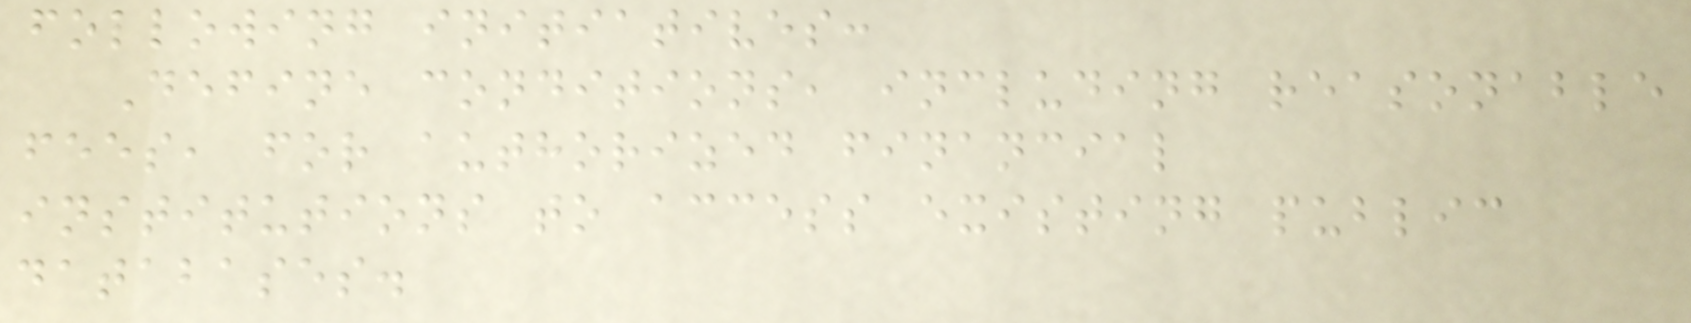following initiatives:
Define conditions, including reasonable
fees, for authorized financial
institutions to access existing public
databases.
